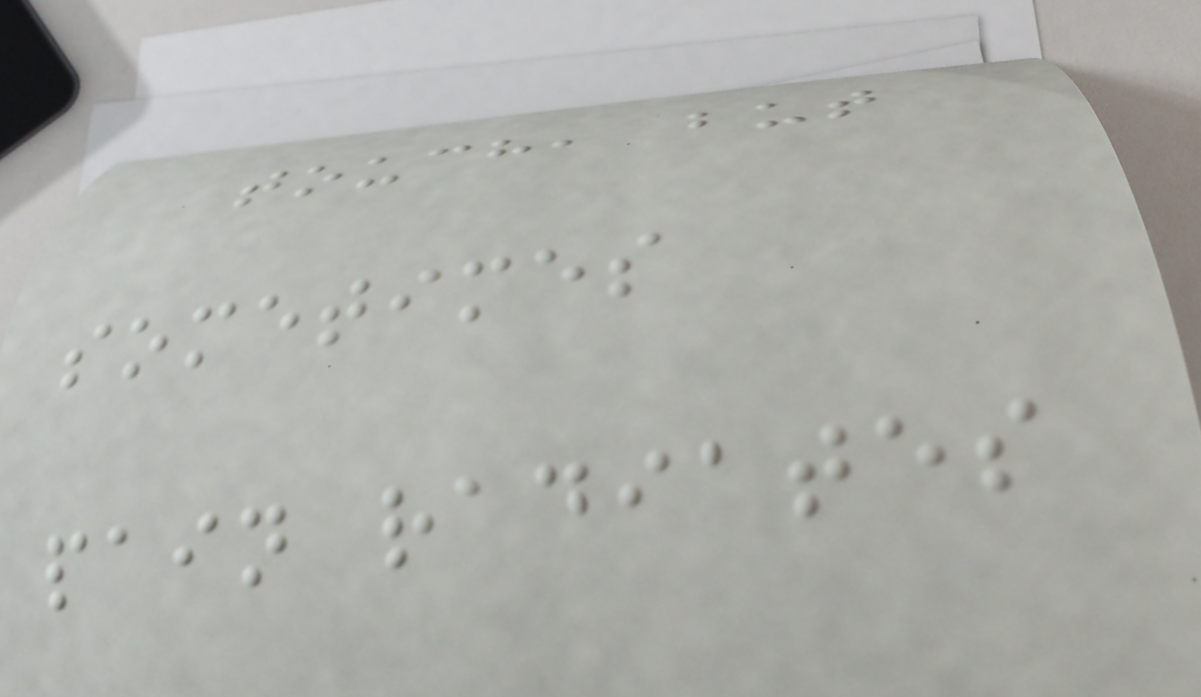touch, but
sometimes
pain radiates
